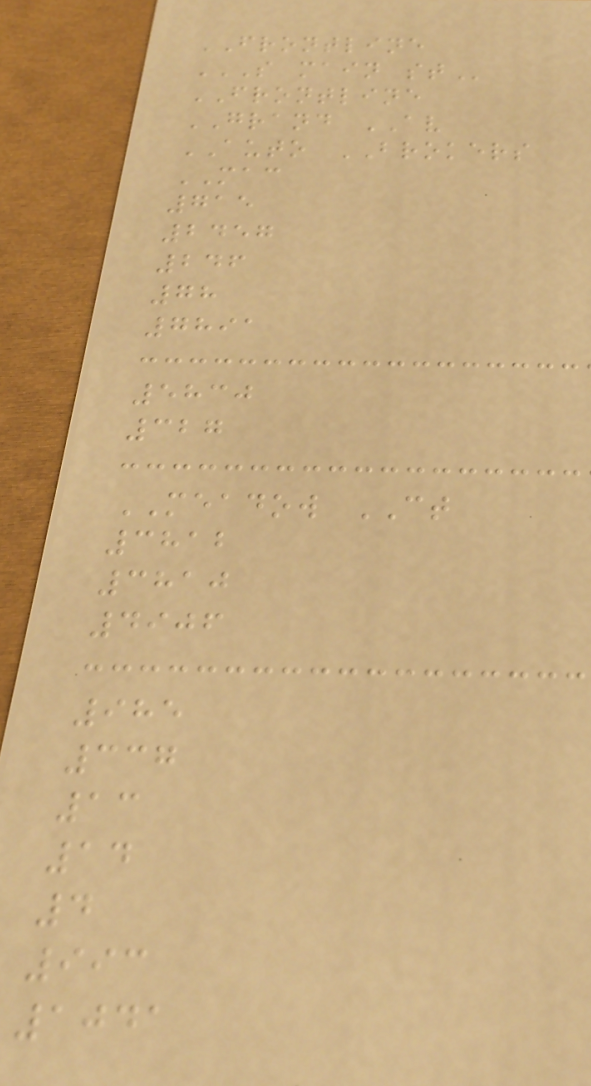FRONTLINE
S MAIN ST
FRONTLINE
GRAND AV
AUTO BROKERS
MAC
715
2457
246
78
7891
5830
327
MEADOW CT
3812
3810
4906
985
337
13
14
4
993
1041
